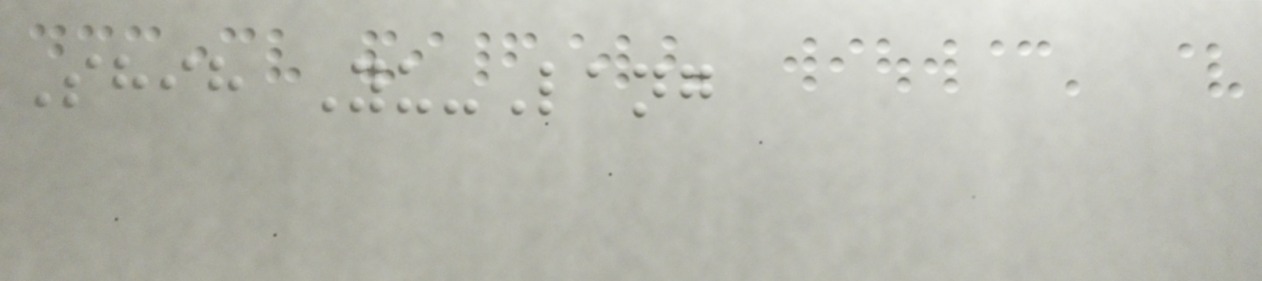Shih Yu-Lang
